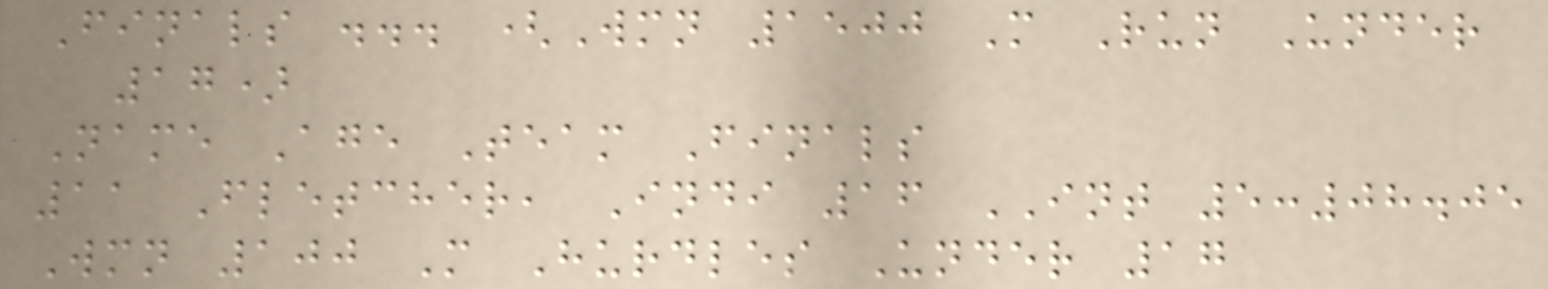Finals ... (Wmn 1500 M Run Under
17)
Name Age Team Finals
11 Fletcher, Indi 16 INT 5:08.05
Wmn 100 M Hurdles Under 17
